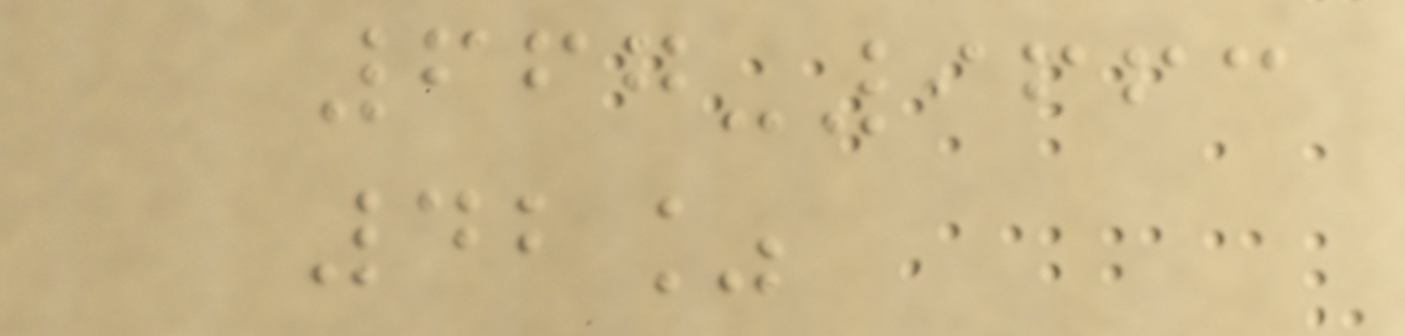667-9663
42%
